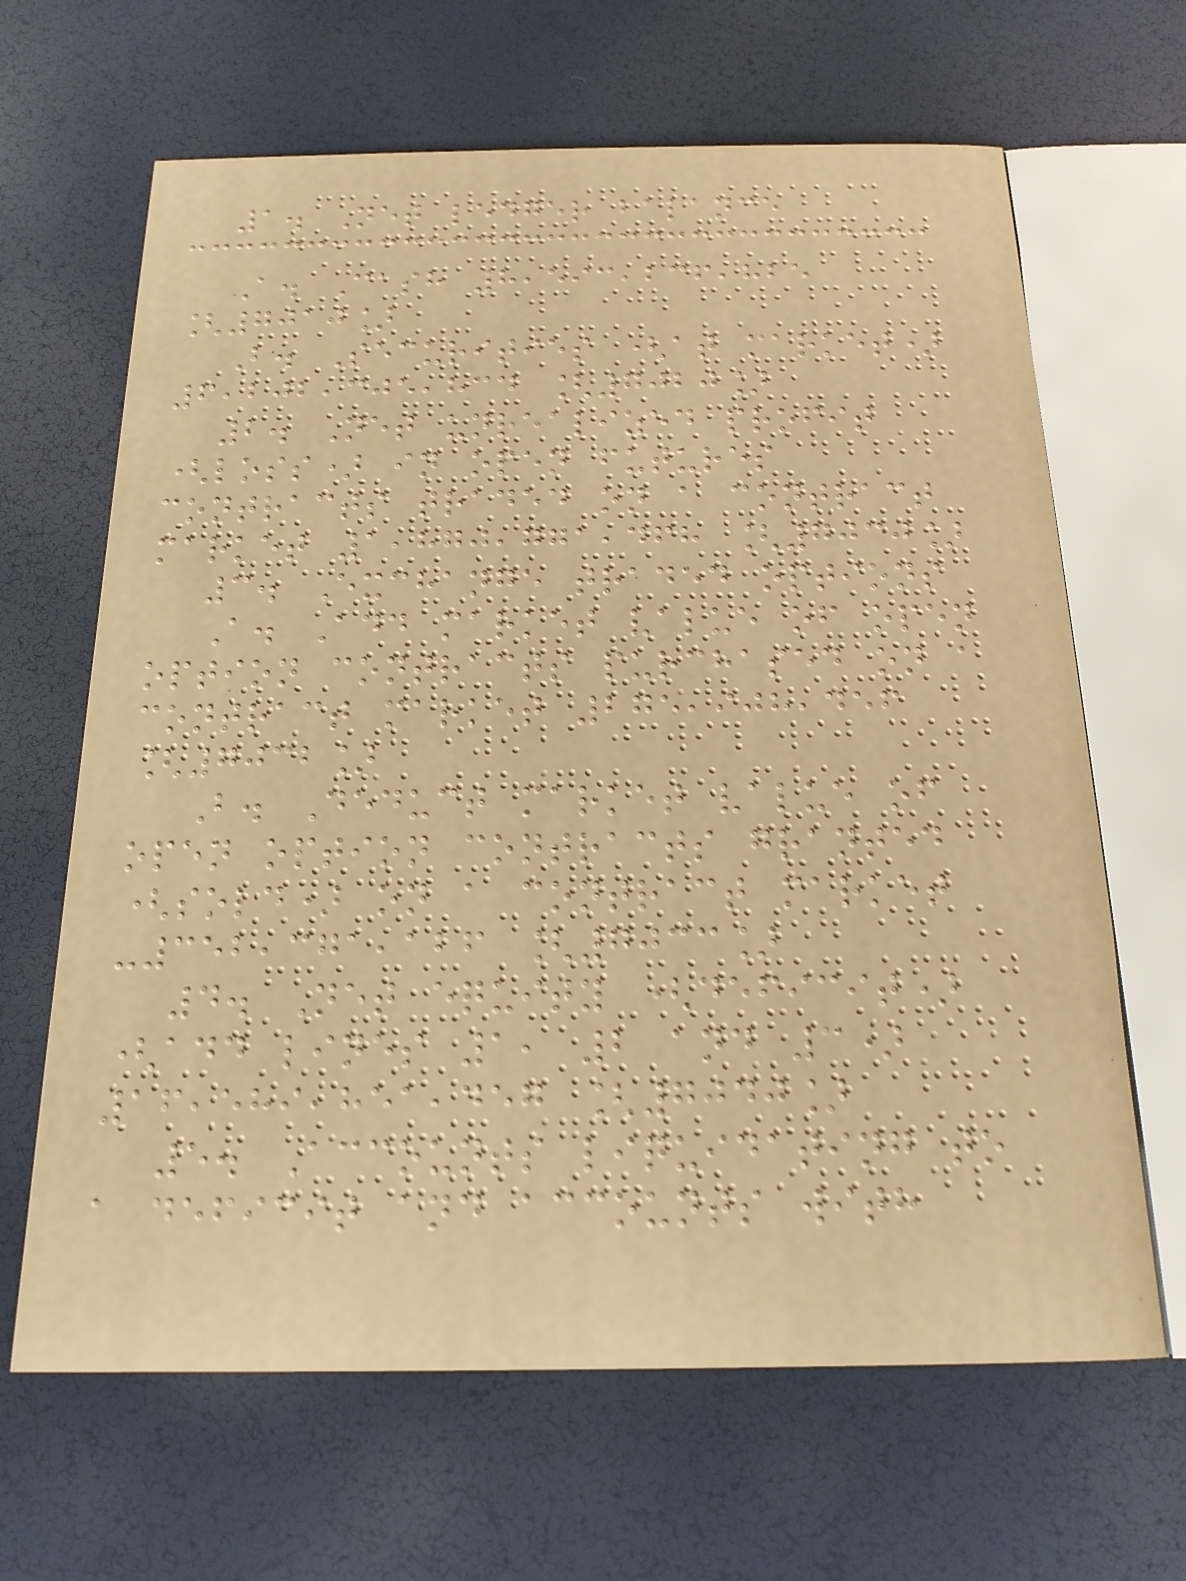1. Net ledger balance
A. Cash 8,593,236,825
[7010]
B. Securities (at market)
6,202,305,834 [7020]
2. Net unrealized profit
(loss) in open futures
contracts traded on a contract
market 1,870,771,468 [7030]
3. Exchange traded options
A. Add market value of open
option contracts purchased on a
contract market 275,908,456
[7032]
B. Deduct market value of
open option contracts granted
(sold) on a contract market
-352,371,126 [7033]
4. Net equity (deficit)
(add lines 1, 2 and 3)
16,589,851,457 [7040]
5. Accounts liquidating to
a deficit and accounts with
